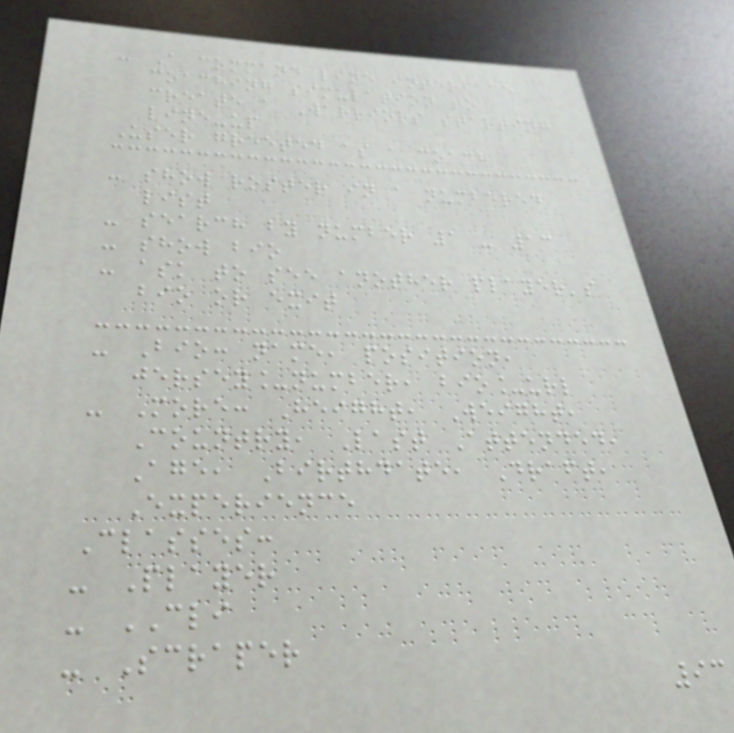- A command line interface
coaching simulation to
create a Warriors starting
line-up
User greeted as a coach
- show roster in a numbered
list
- search by number 1 - 13
- show bio
- ask to see another player's
bio or exit
- Bio: name, position,
jersey_number, bio_url
- More: Height, Weight,
Country, Last Attended,
Age, Birthdate, Draft,
Experience
Classes:
- Player
- CLI
- Scraper
93
